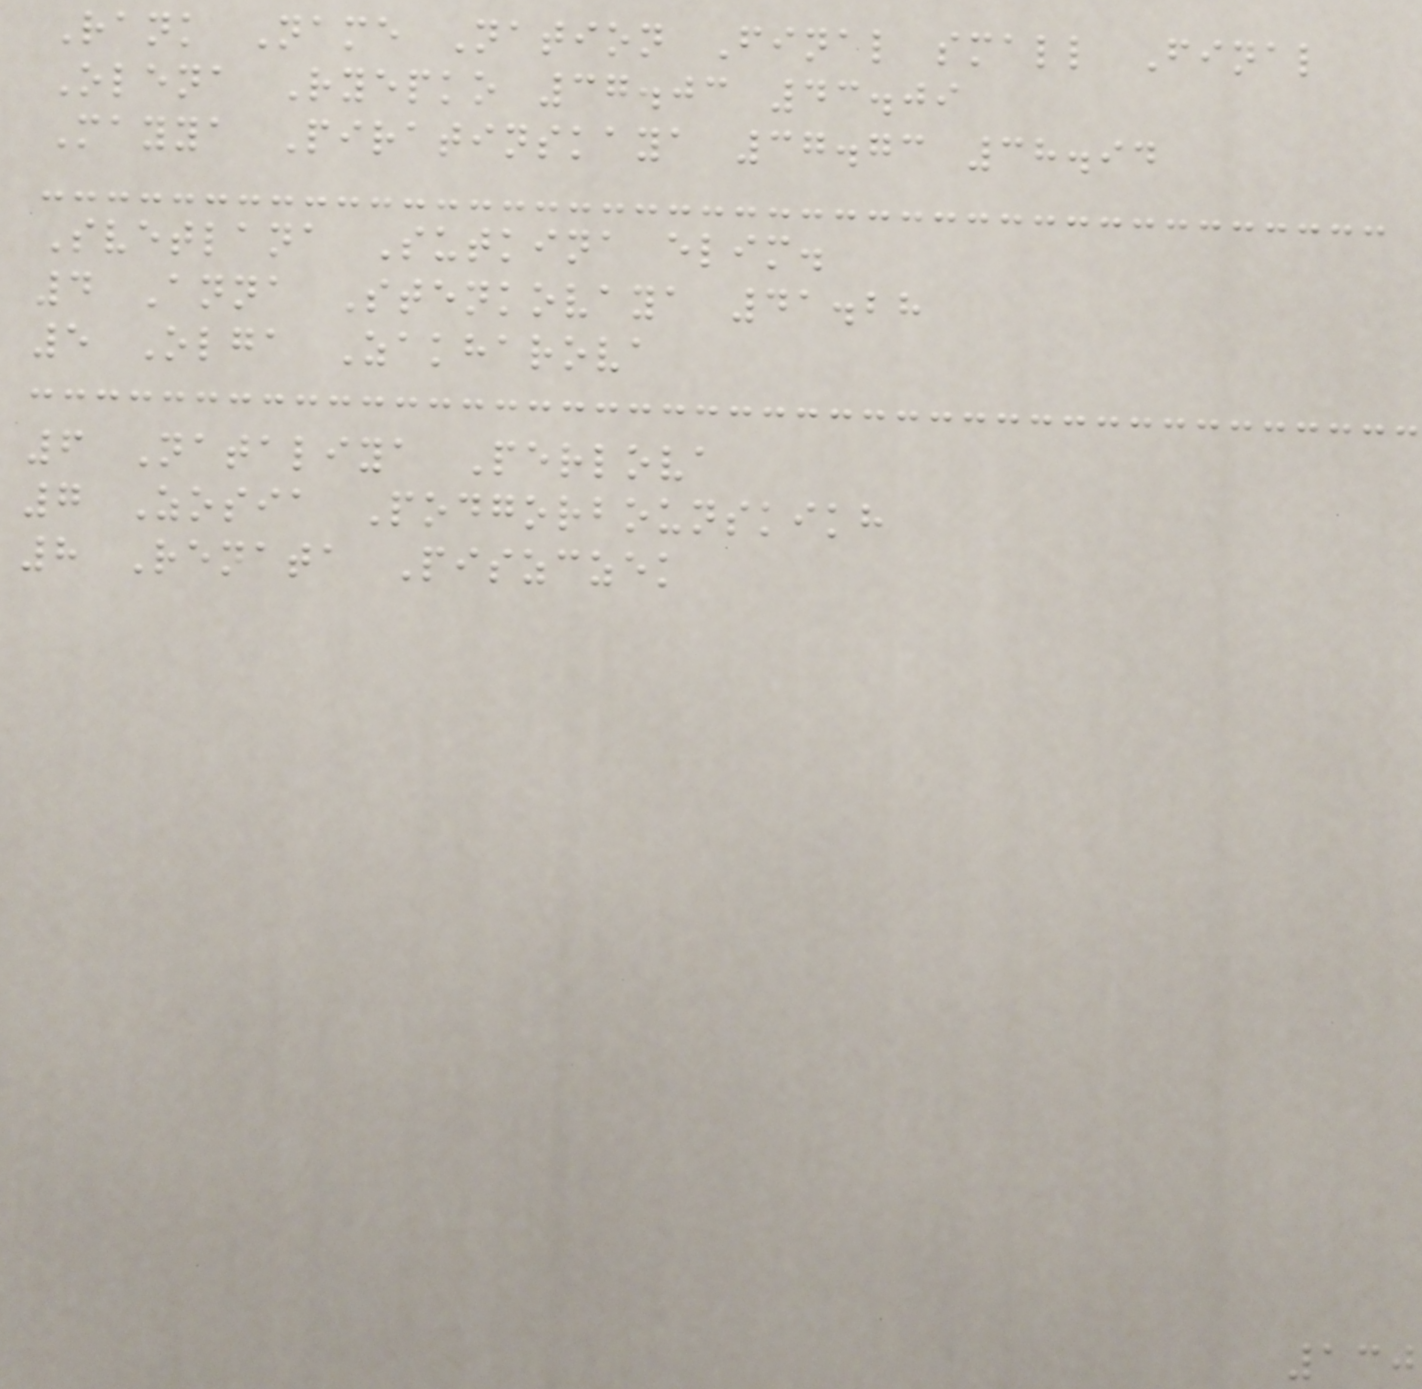Rank Name Nation Final small Final
Olena Ryepko 37.03 43.09
Mayya Piratinskaya 37.73 38.94
Svetlana Sutkina elim.
4 Anna Stenkovaya 41.28
5 Olga Zakharova
6 Nataliya Perlova
7 Zosia Podgorbounskikh
8 Renata Piszczek
130
